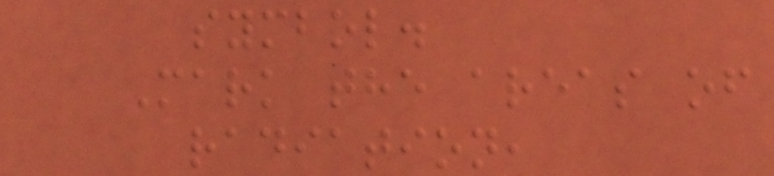symbol.
Mark the areas of
radiation,
